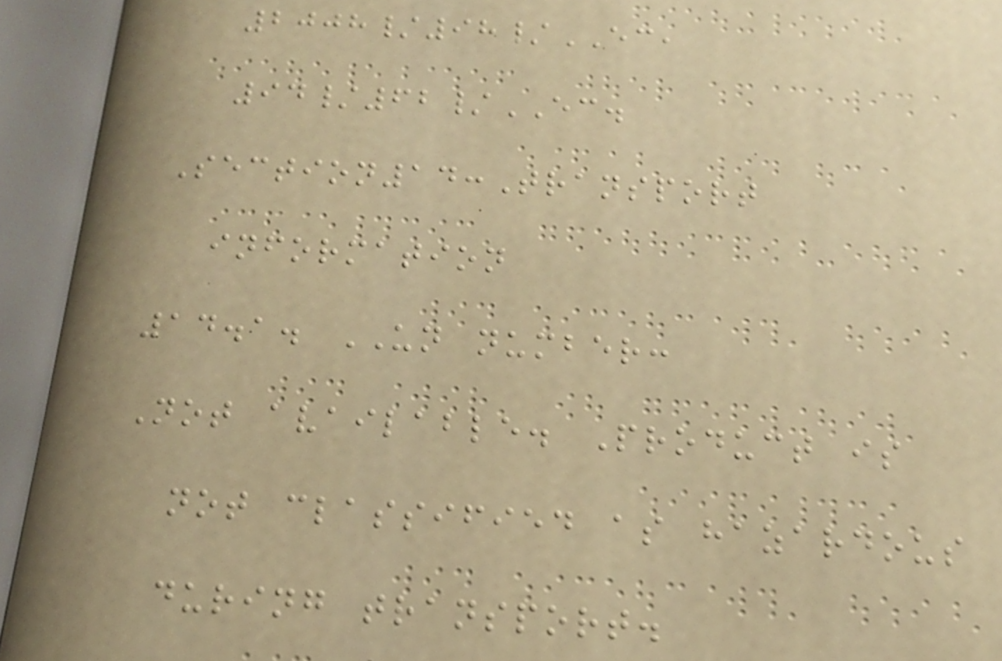2008/98/EC,
94/62/EC.
Section14:Transport
information
14.1. UN number:
Not available. Product is
not classified as hazardous
during transport.
